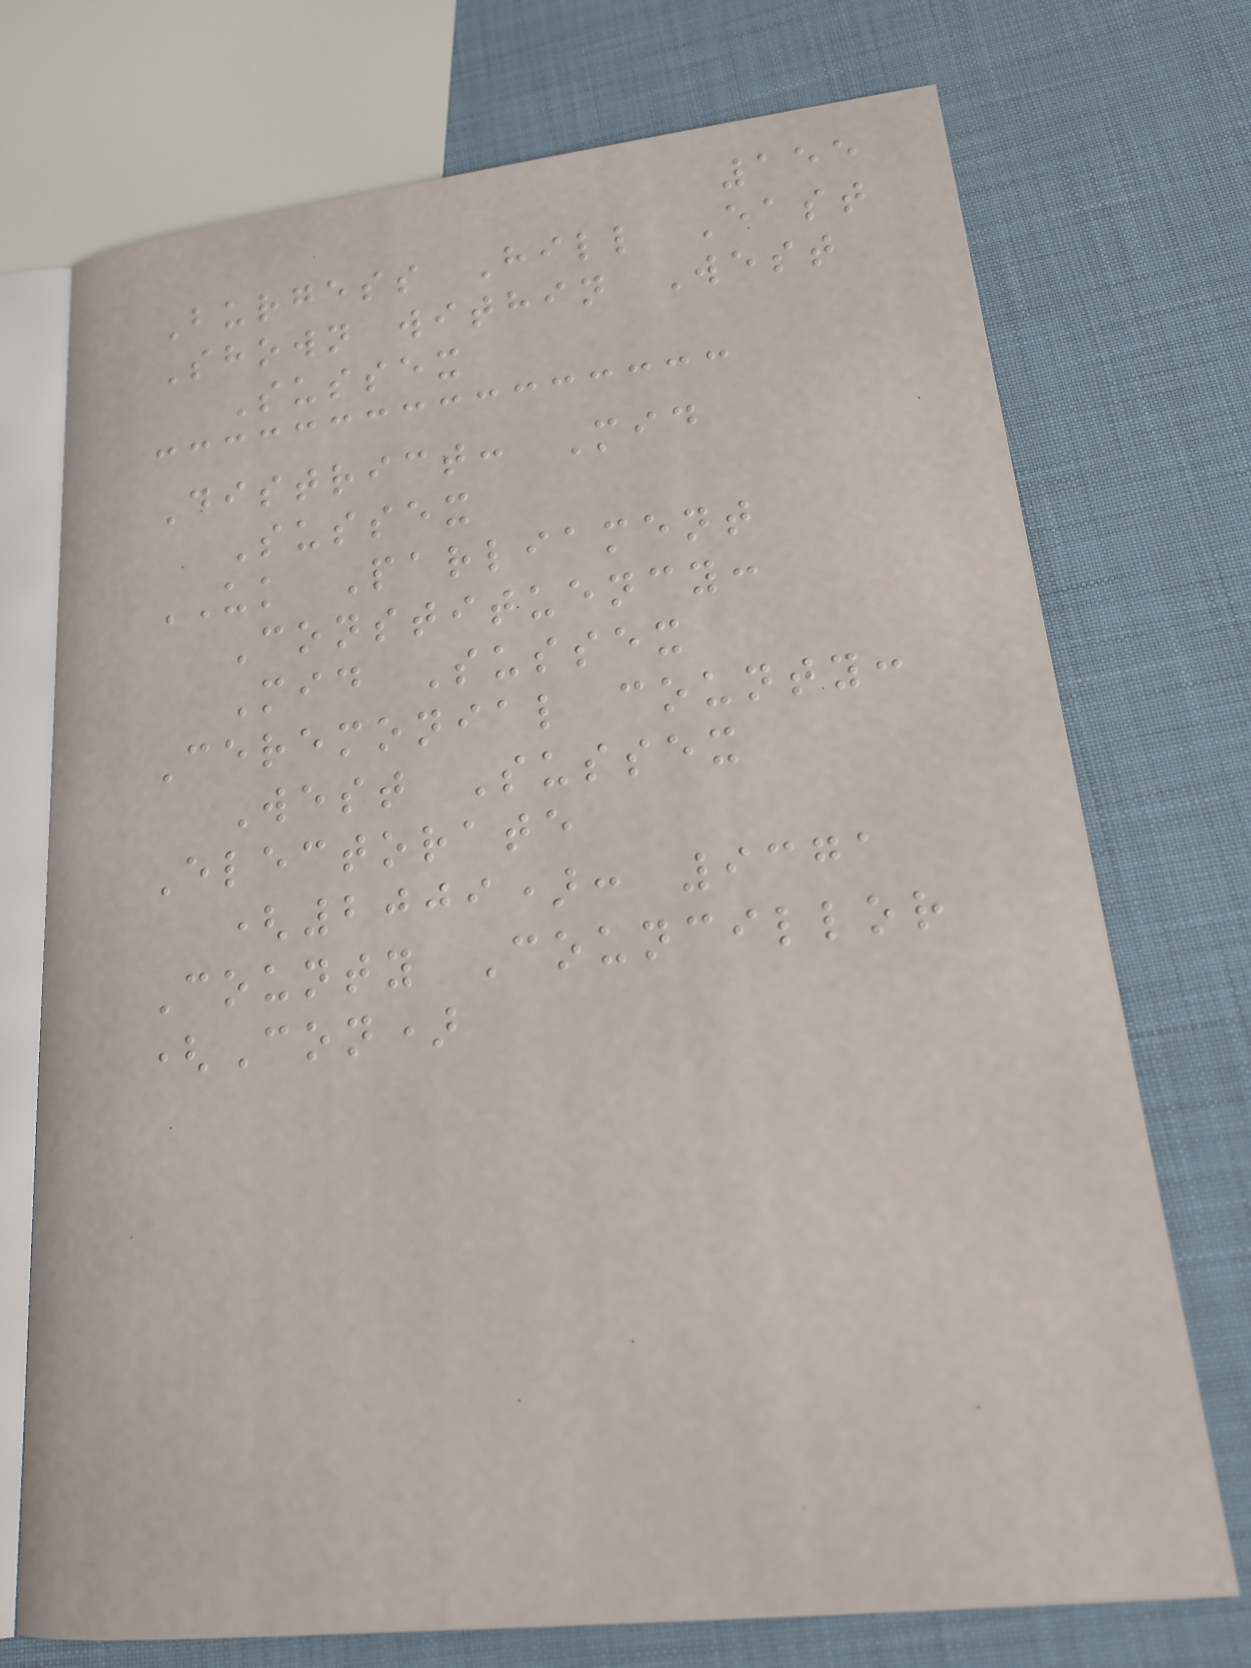155
Burgess Hill East
Shown within West
Sussex
District: Mid
Sussex
UK Parliament
Constituency:
Mid Sussex
Ceremonial county:
West Sussex
Electorate
(2009): 9371
County Councillor
(Con)
